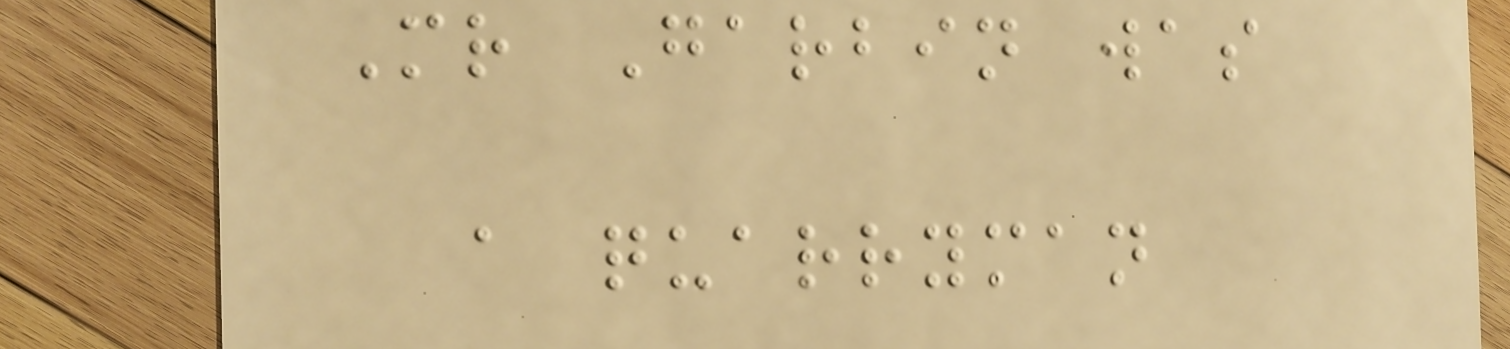Mr Garbin was
a quarryman
